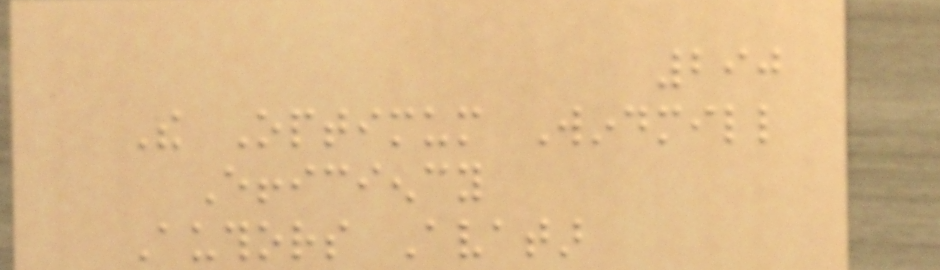290
The Optimum Windmill
Efficiency
Authors Avatar
